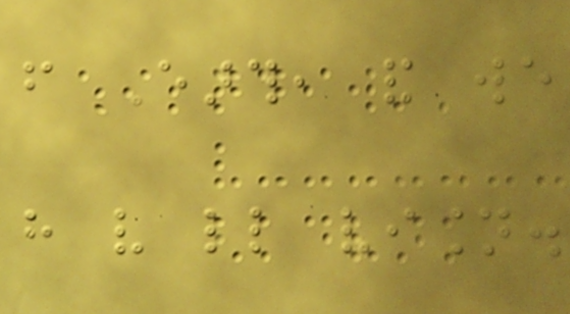from Earth, and we
have very little vision.
